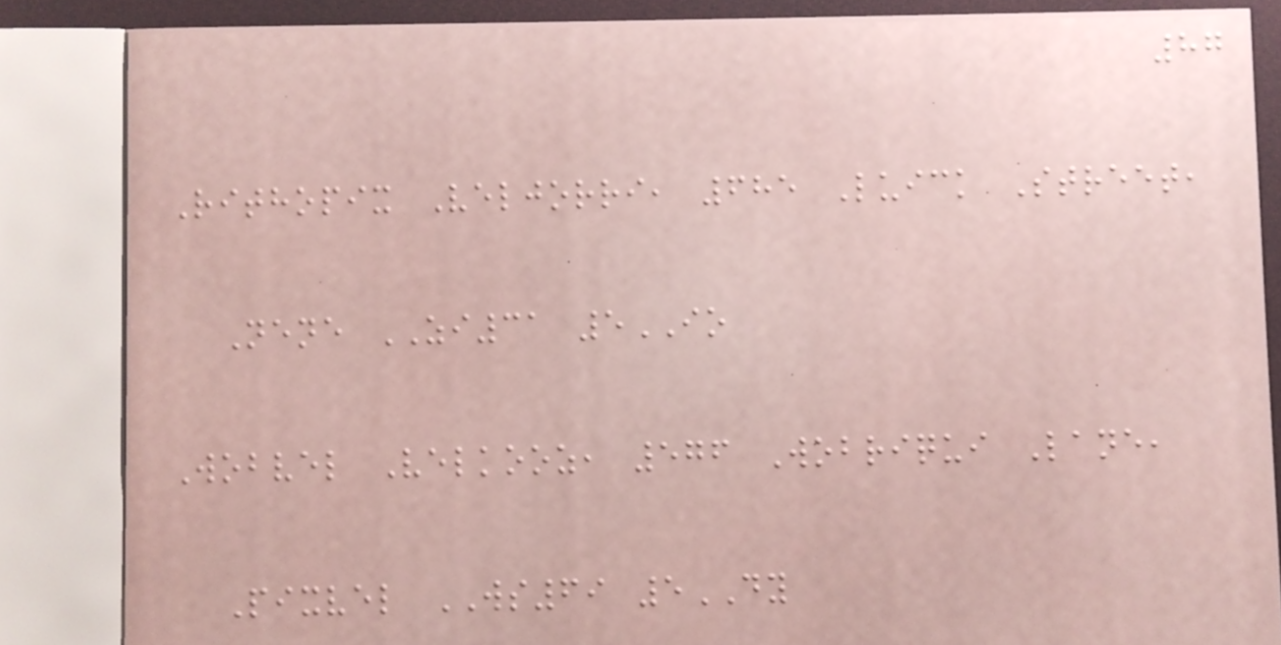87
Rithopix Veljorri, 685 Luick Street,
Nene ZI31 5IO
Wobvel Velkooz, 576 Wobriqui Lane,
Pixvel WS69 5DY
